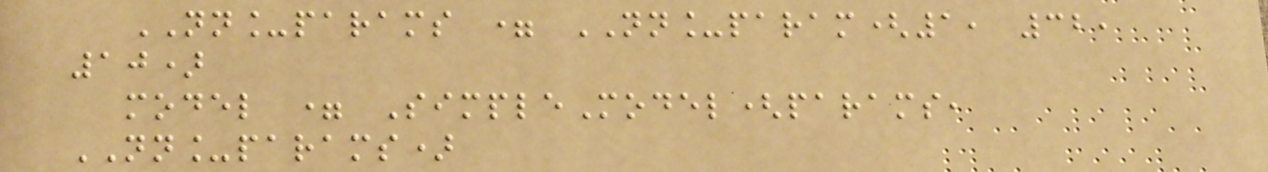NN_params = NN_param(1, 32,
10)
model = SimpleModel(params,
NN_params)
